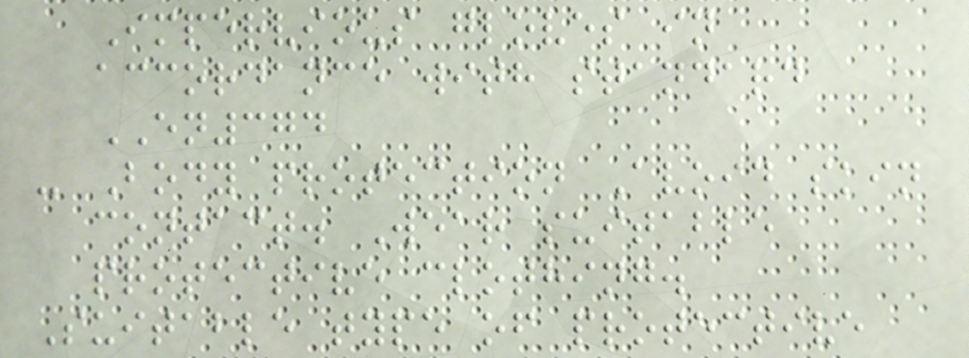Impervious gloves in
accordance with standard
EN374
- Body protection Avoid skin
contact. Wear suitable
protective clothing.
Suitable type of protective
